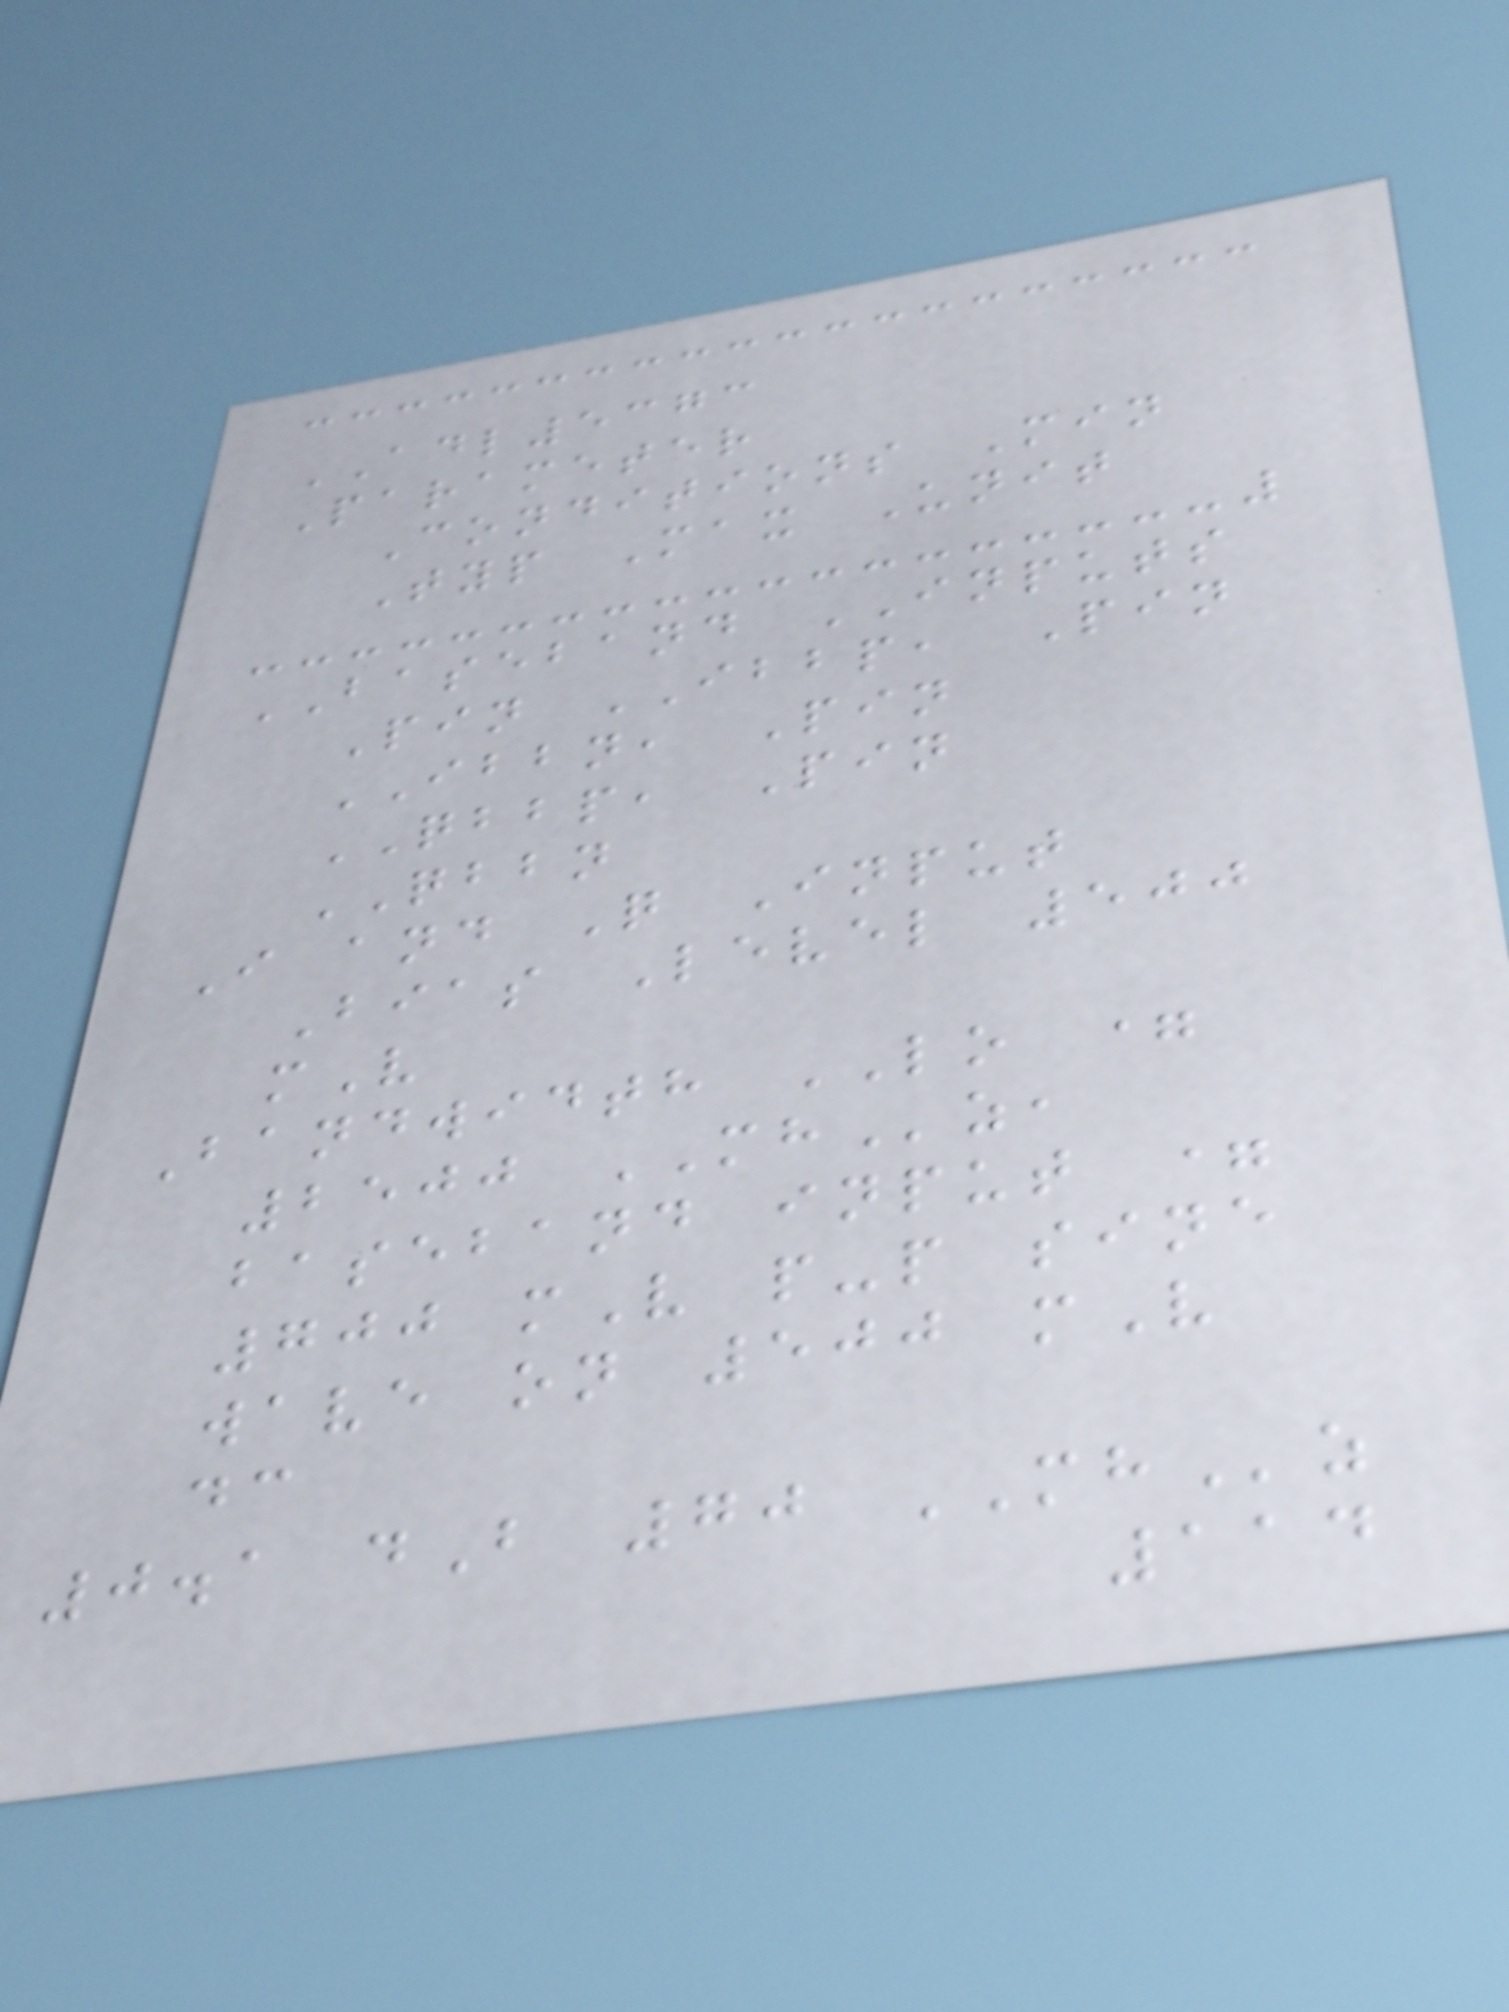ADL5373
Parameter
Conditions Min
Typ Max Unit
BASEBAND INPUTS
Pin IBBP, Pin
IBBN, Pin
QBBP, Pin
QBBN
I and Q Input
Bias Level 500
mV
Bandwidth LO =
2500 MHz,
baseband input =
700 mV p-p sine
wave on 500 mV
dc
0.1 dB 70 MHz
114
